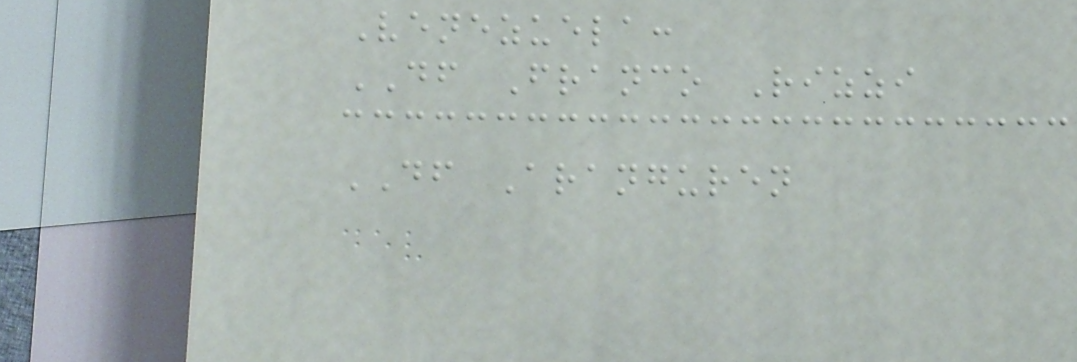Venezuela:
DF Franco Rizzi
DF Aranguren
